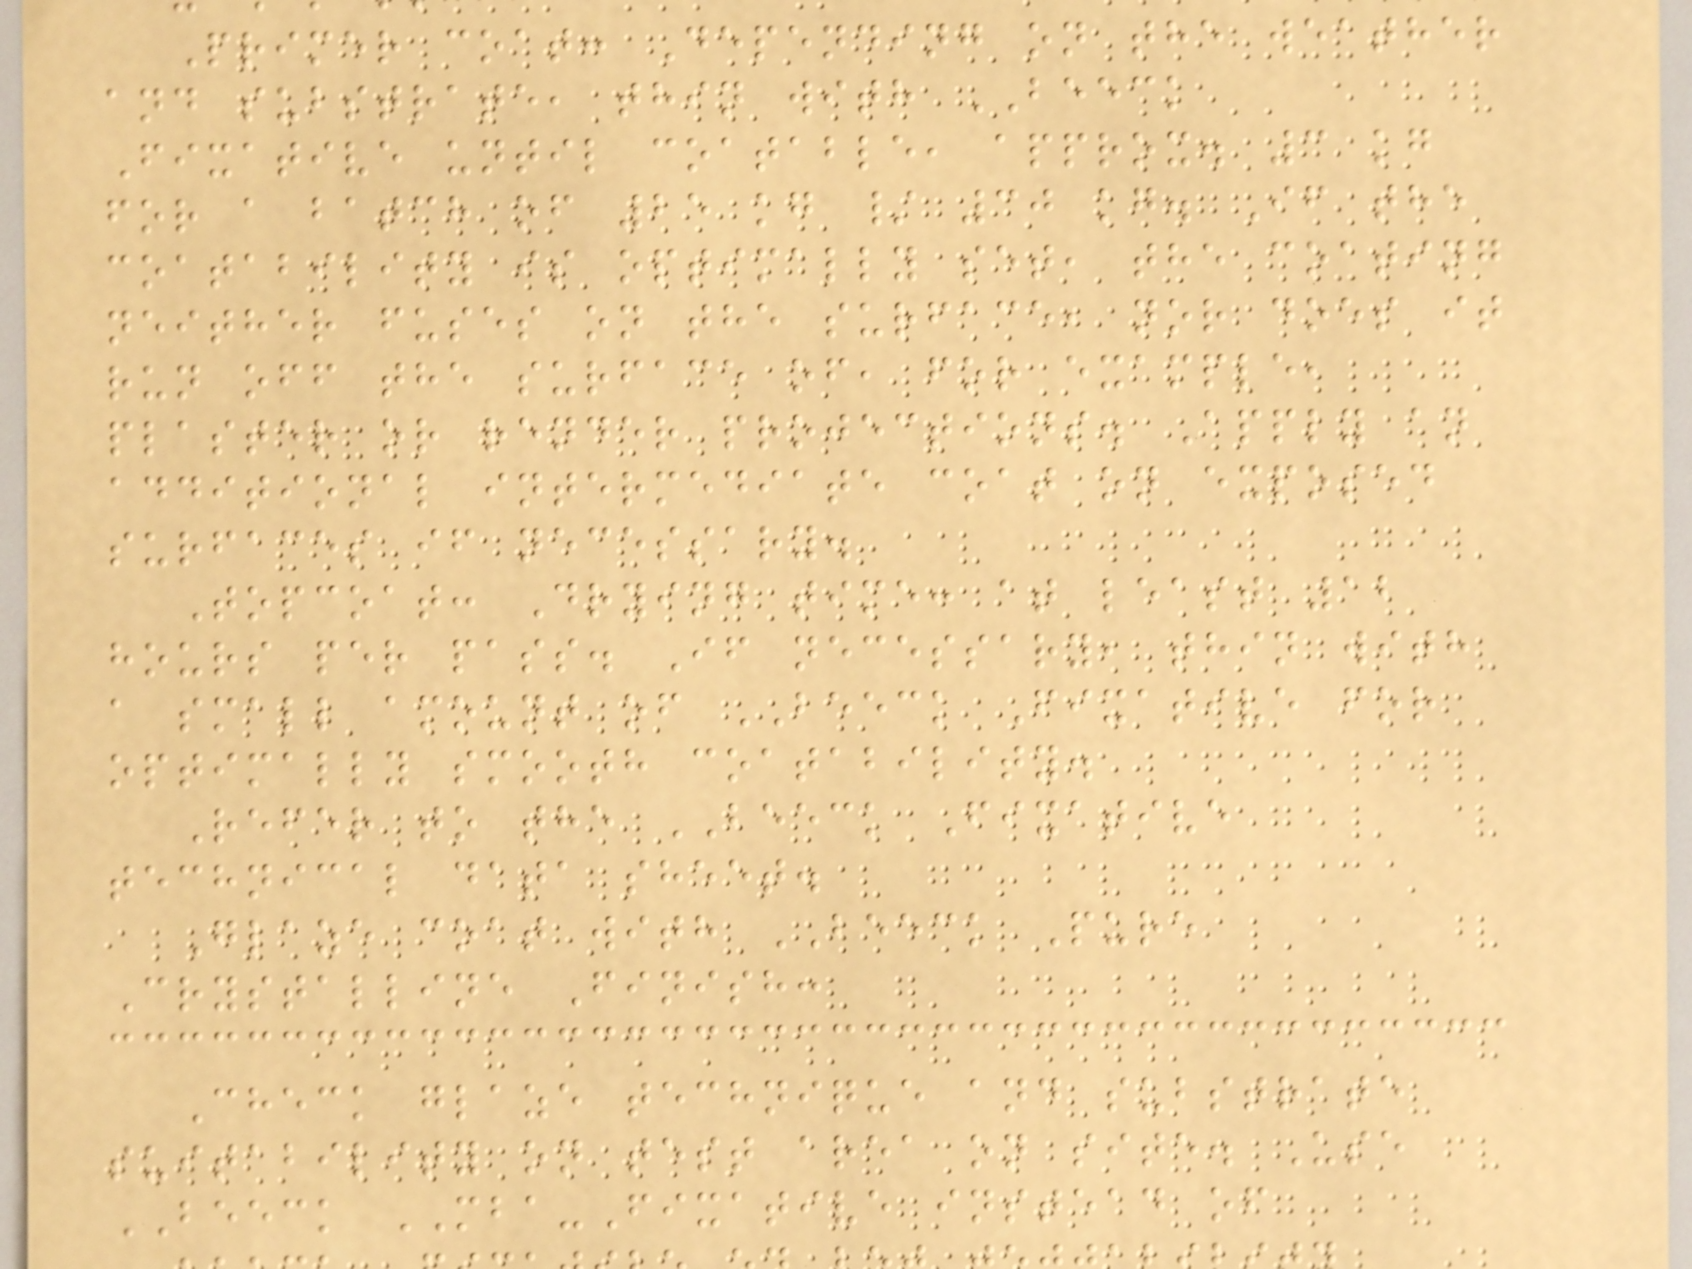Primer coat: Depending on the weather
and substrate, thin with BEECK
Fixative until coatable, approx. 3 kg
for a batch of 25 kg / 30 kg. If the
coatability is optimally set, the coating
neither fuses on the surface, nor does it
run off the surface of, for example,
plaster or render projections. Apply an
additional intermediate coat on exposed
surfaces if necessary.
Topcoat: Drying time: at least 12
hours per pass. If necessary, thin with
a small amount of BEECK Fixative for
optimally smooth coatability.
Refer to the BEECK Fixative
technical data sheet.
Glaze coat with BEECK Pure
Crystalline Finish:
Check glaze technique and substrate
suitability on test area on site. Use
BEECK MBA-Fixative instead of
